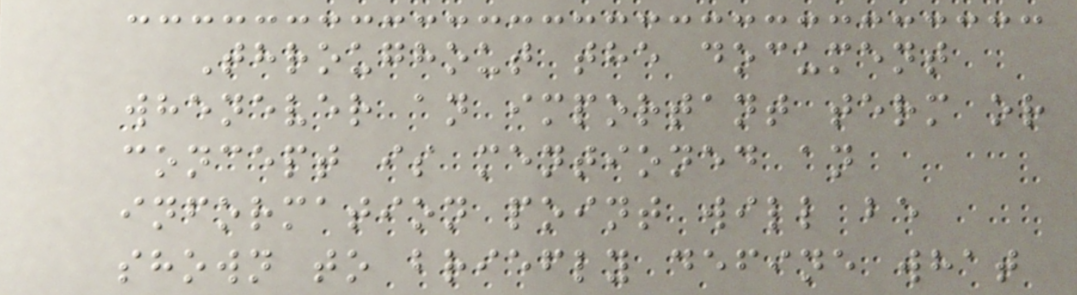Throughout the document
whenever an important term or
concept is mentioned an
information point will be
shown to briefly define what
